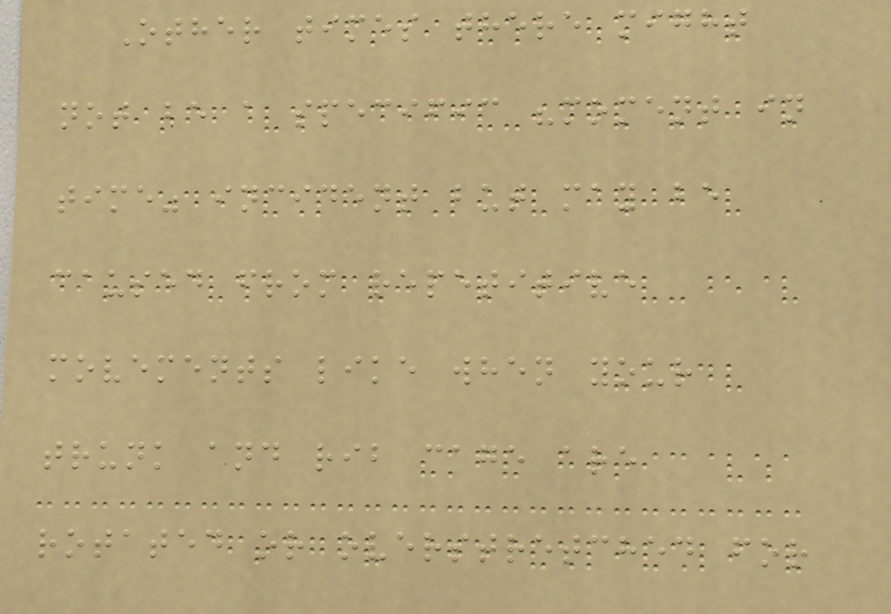Other times there might
not be a specific "moment in
time" incident but may be
caused from repetitive
movements like when your
trunk and rib cage are
rotated or overstretched for
